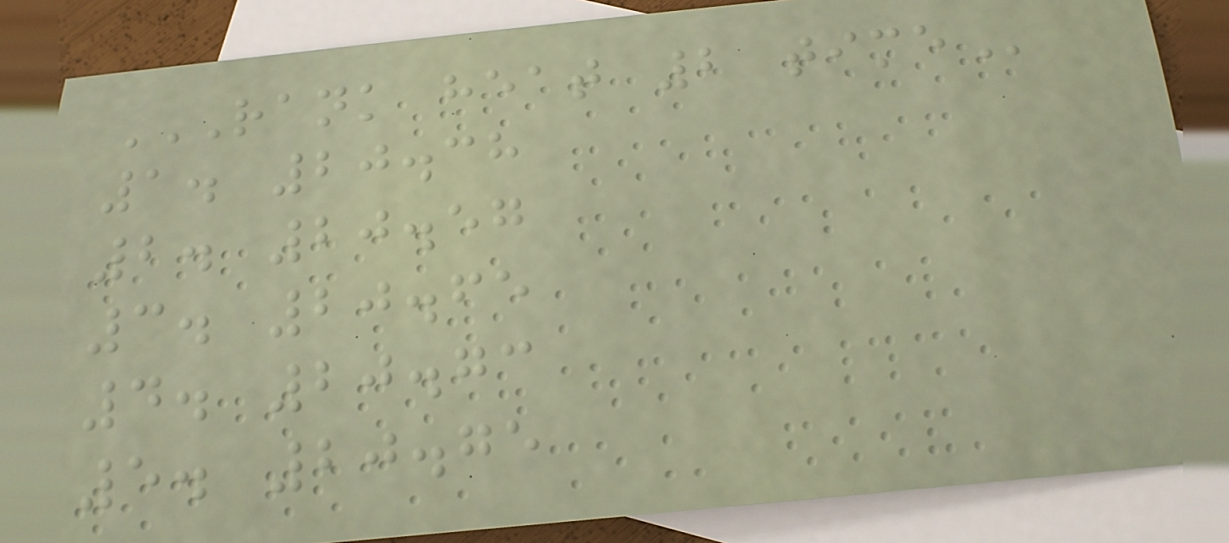RANK HEAT 2 TIME
1. 20.38
2. 20.57
3. 20.65
4. 20.73
5. 20.75
